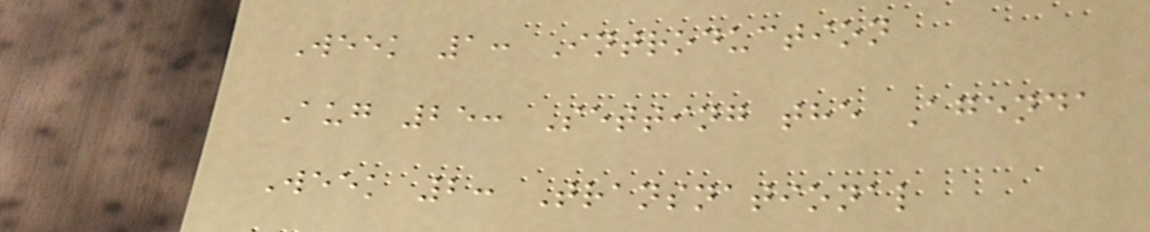Week 1: Introduction
Aug 25: Setting the Agenda
Week 2: Transnational
